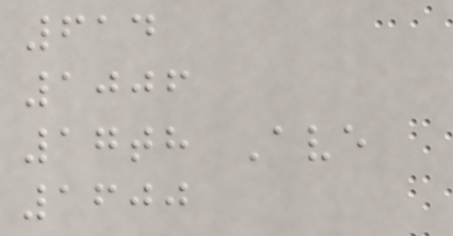614
1006
17th Ave
1600
